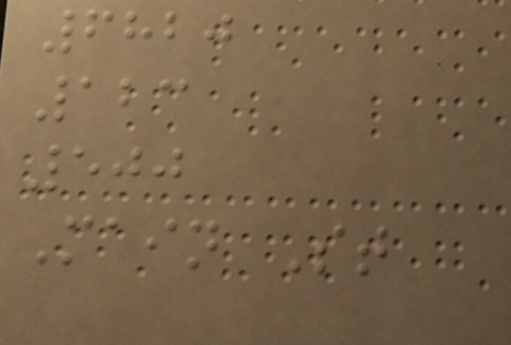6820
123
500
Main St
